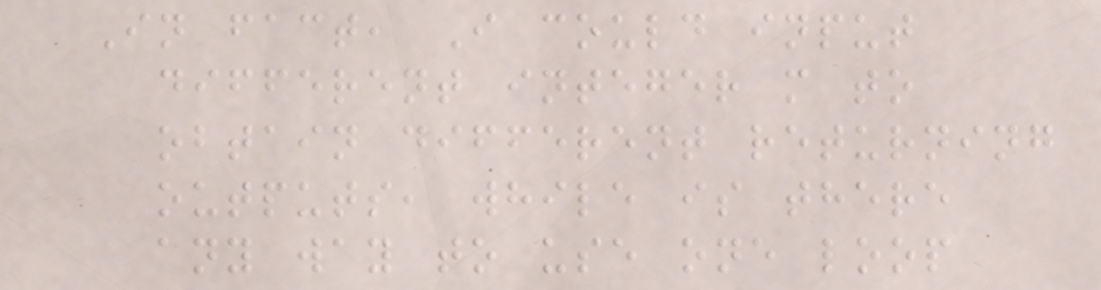In fact, I could input
different integer m to
obtain different returning
outputs, while is there
any way to use one loop
